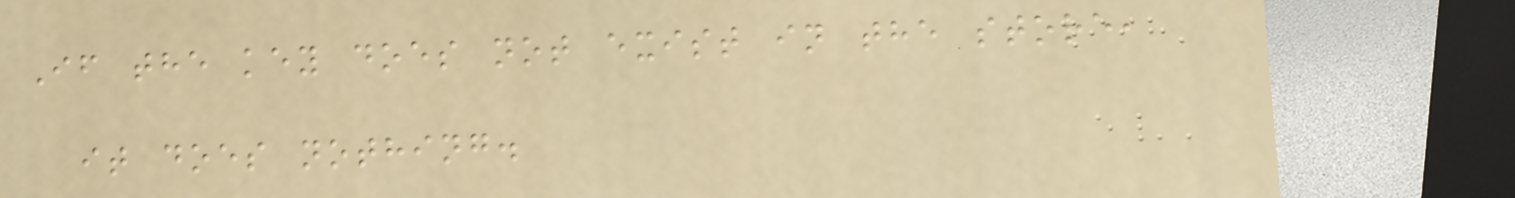If the key does not exist in the store,
it does nothing.
